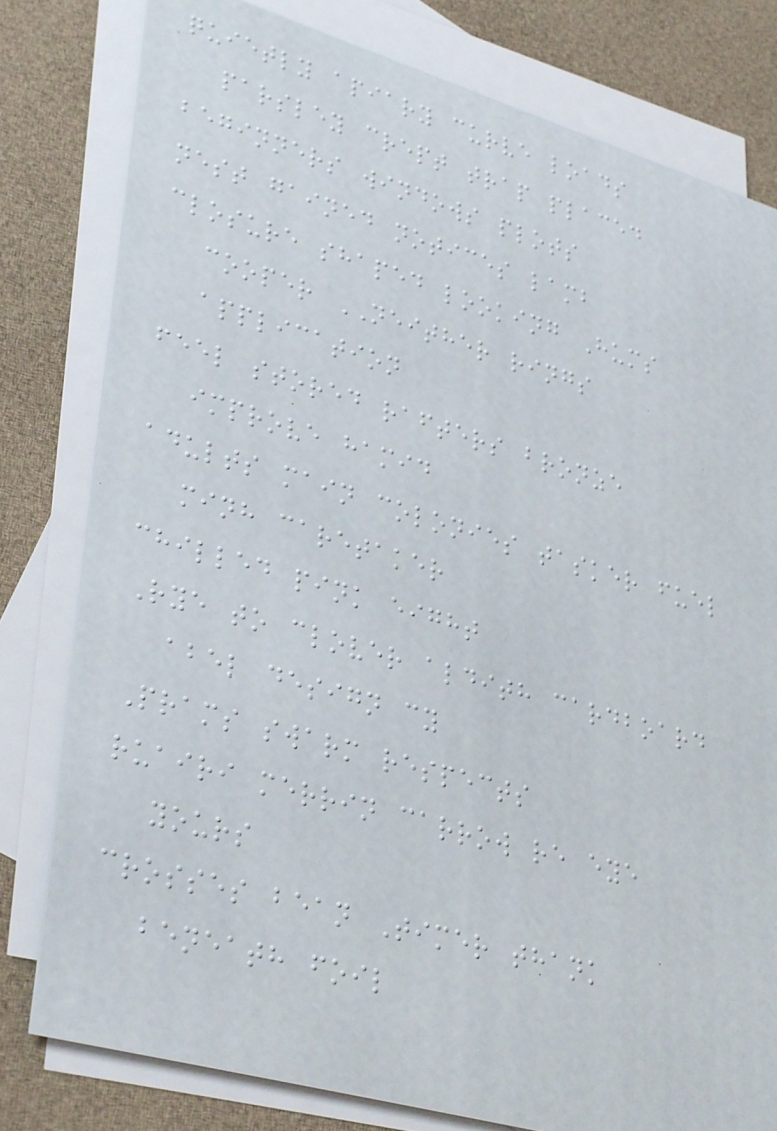quietly apiary curve loads
parsley crept trap placed
beginners windows plots
nest gained notices lamb
closure shaped looking Hums
cooper NEITHER rings
application
feel stored rafters bronze
improve hamid
adults main colonies tasker fuel
minh caretaker
chilled pink eight
Rye to clover aldith cardboard
abel design cy
Prams swarm respects
ruairi merrin carrow re eye
yours
crosses bean Timer thank
beneath foil
